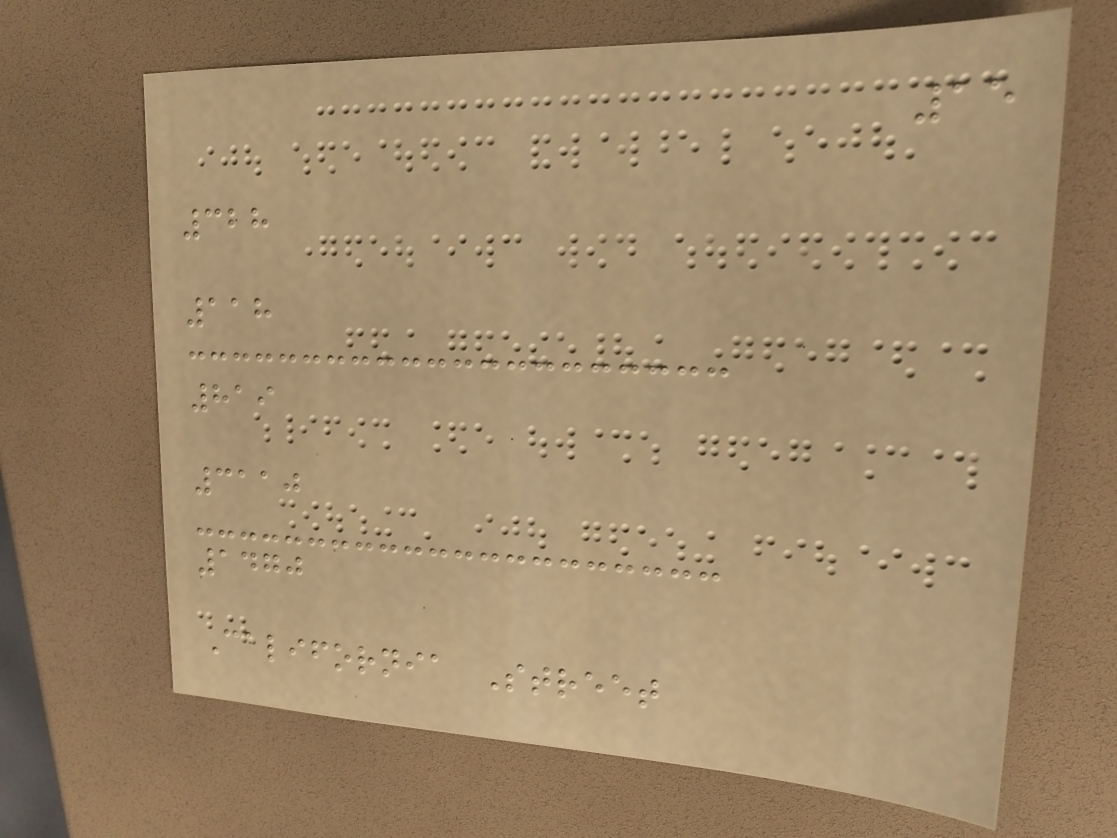15
328
118
819
3110
1470
California Street
